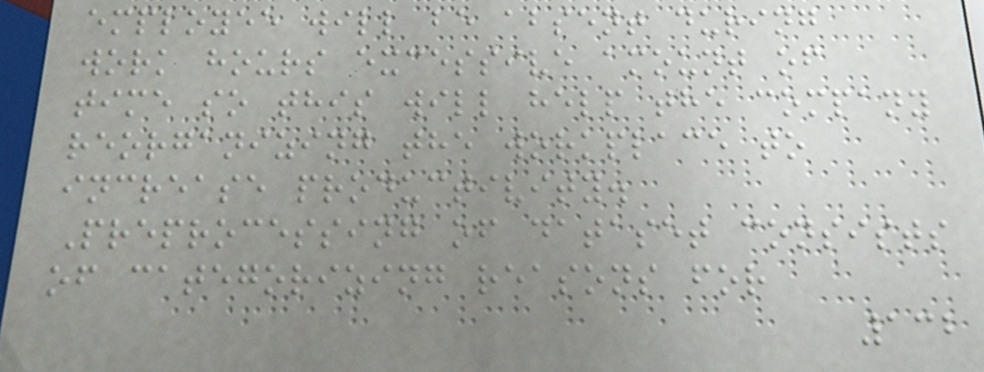employee will be absent during
work hours excessive amount of
time so this will help the company
reorganizing the workplace to
increase productivity.
Preprocessing of dataset consists
of categorizing reasons for
132
